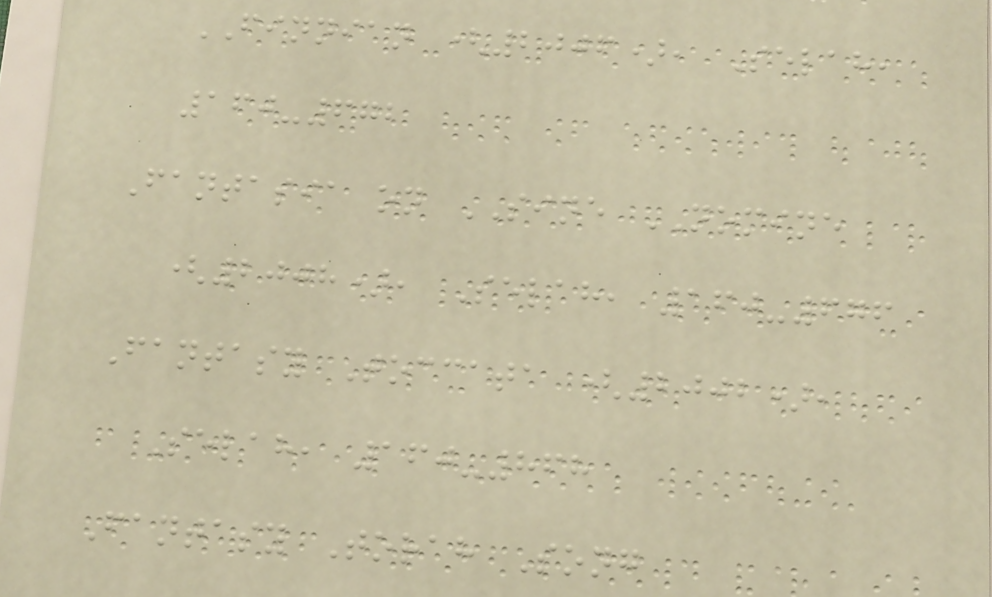FINNIAN (2006), Selah,
160-672
Fantasia on SINE NOMINE
(2008), Selah, 160-676
Fantasy Toccata (2002),
Selah, 160-868
Fantasy Torah Song
